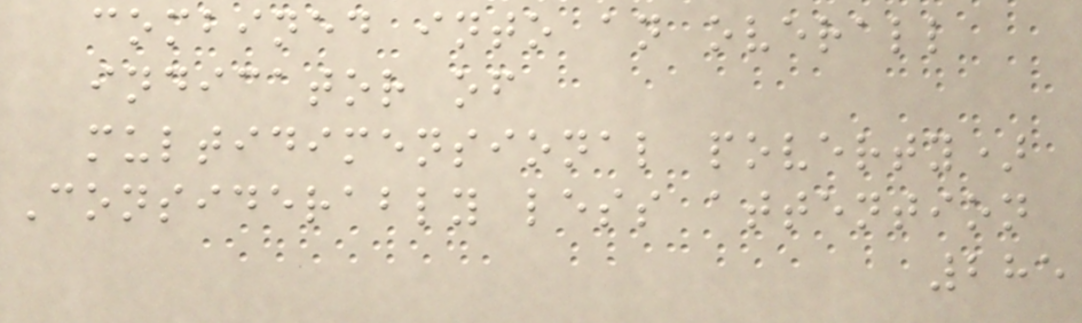combined into an overall
indicator of
multidimensional poverty)
Considerably less attention
285
